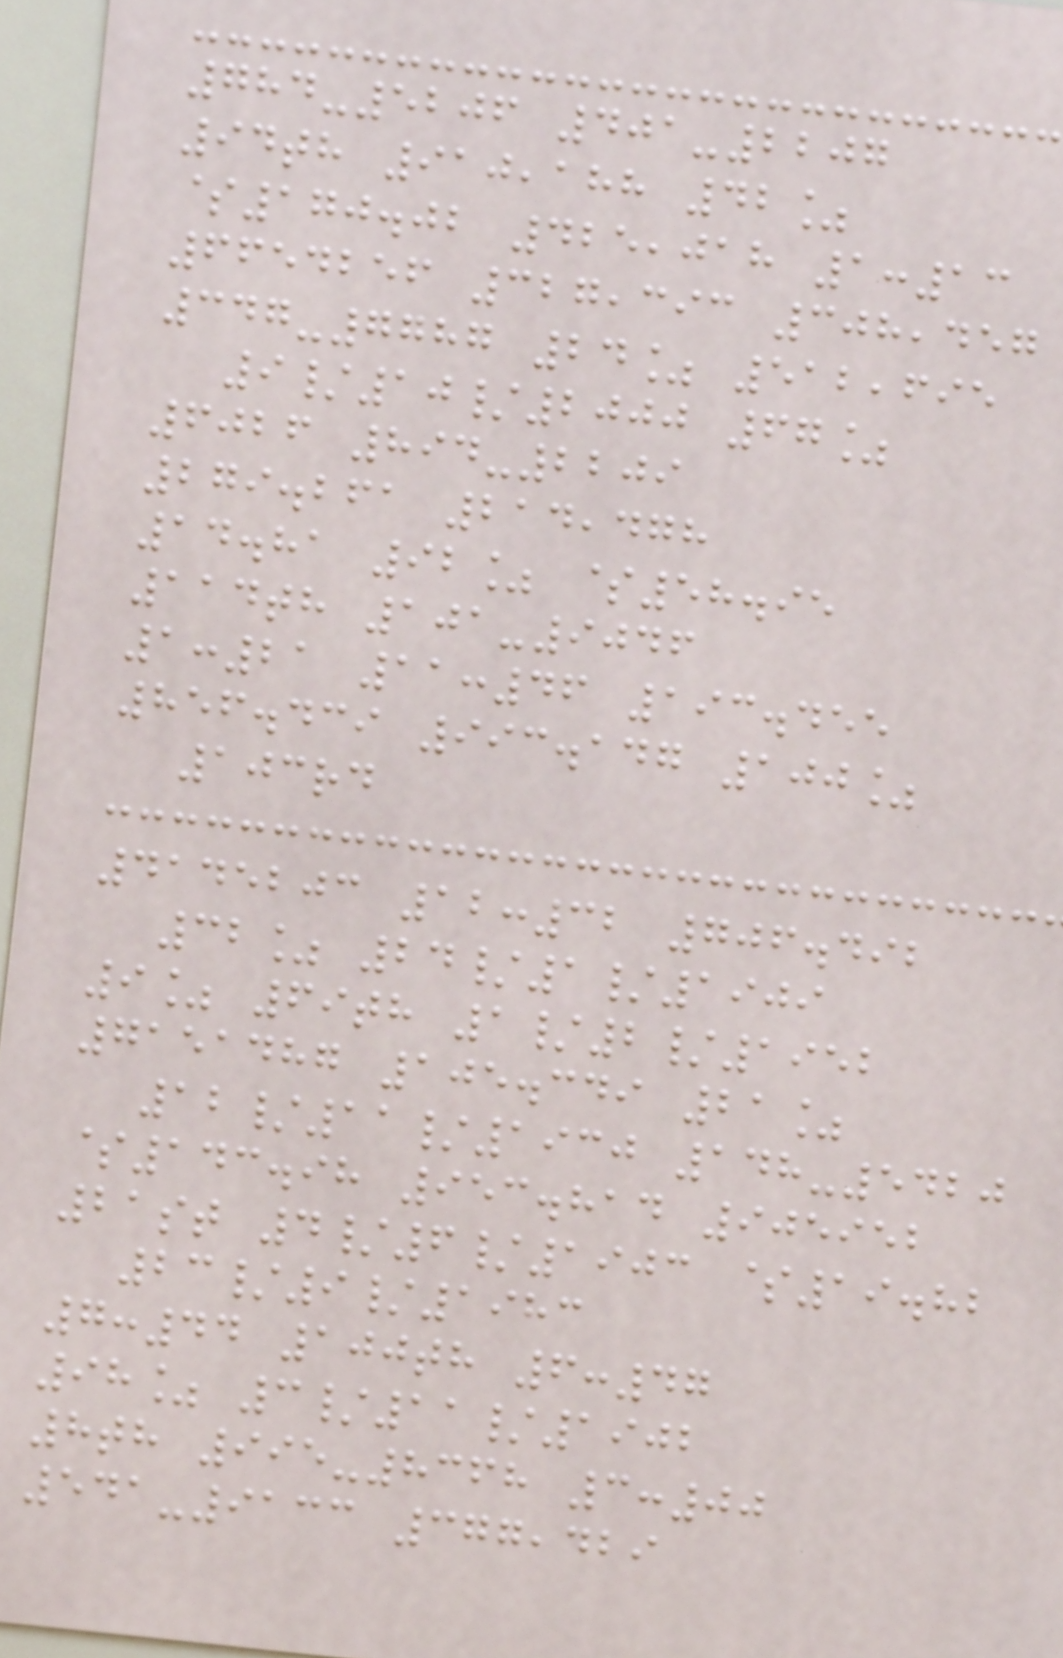784-5206 401-2207
94th 910,188 42%
$170.02 425,018 1:13
6654256 327,393 308,457
347-7787 24% 512,695
9/10/2000 67%
6026 894-2209
279.261 214,478
14.81 92% $58.95
114th 101-9046
1:21 11:46 193.455
856.439 993.147 100%
103rd
4145203 12:32 706.492
32% 24/1/1909
9% 69th 1/2/1952
7151487 105.349 21%
12/11/1930 148-5420
$143.98 953.814 905952
21st 4/6/1903 $19.82
23/9/1983
7:44 100th 6:47
98% 3/11/1902
8th 995-8368 3:00
541-9133 377,429
